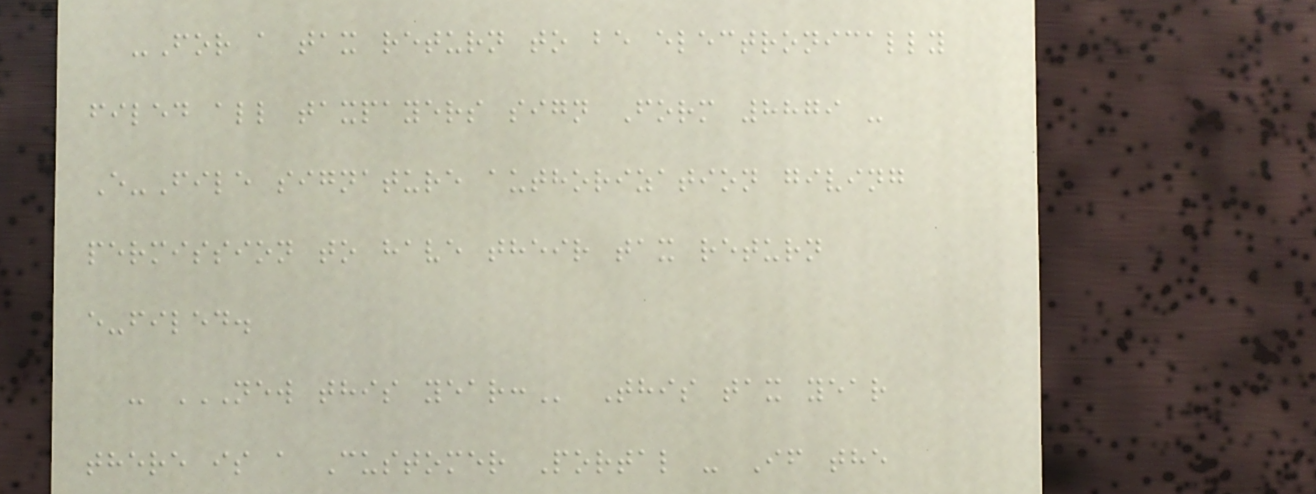-For a tax return to be electronically
filed all taxpayers sign Form 8879 -
E-File signature authorization giving
permission to have their tax return
e-filed.
- NEW THIS YEAR: This tax year
there is a Customer Portal - If the
